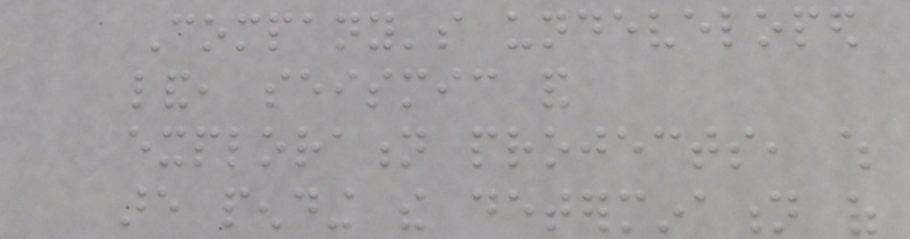Company's undeveloped
land, seismic and
exploration projects, which
are pending the determination of
